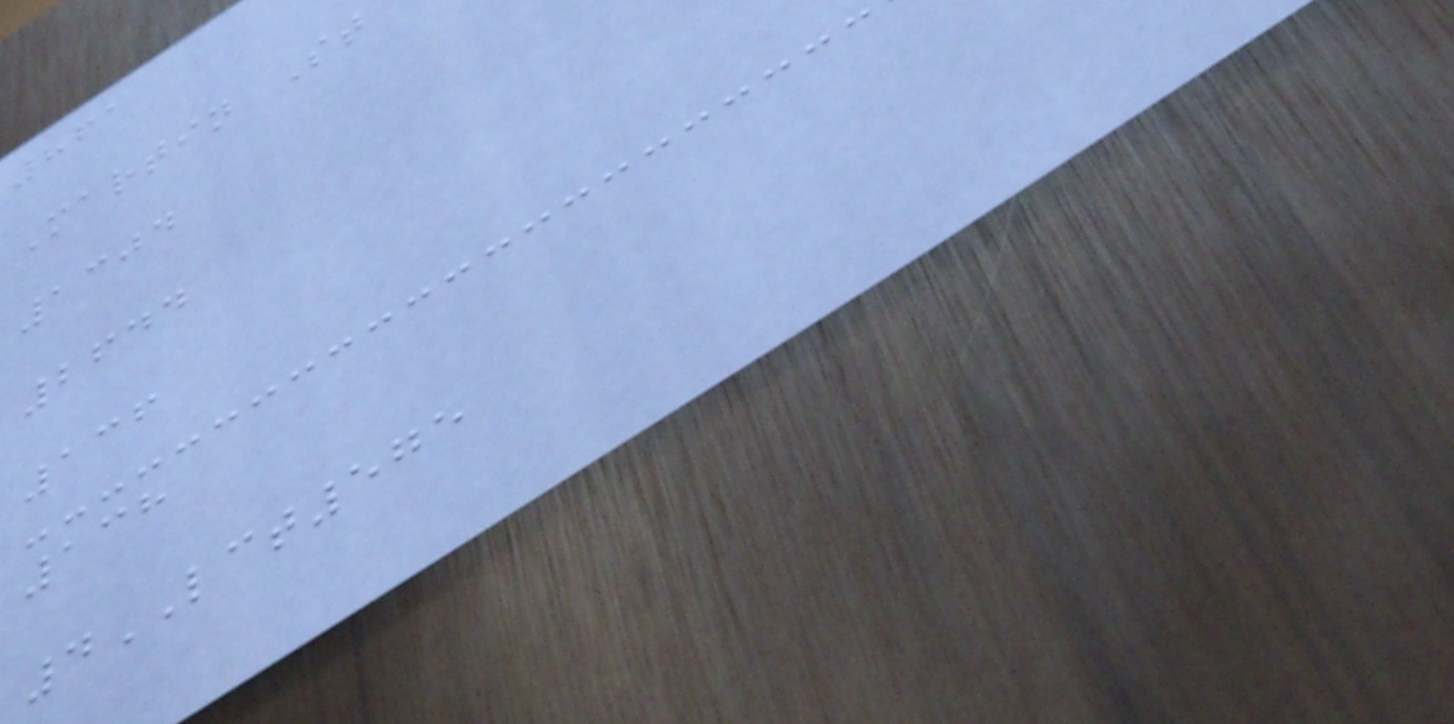861
Martin St
1304
2644
136
138
4LCT575
